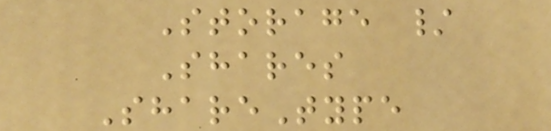Storage /
Shares
ShareType
